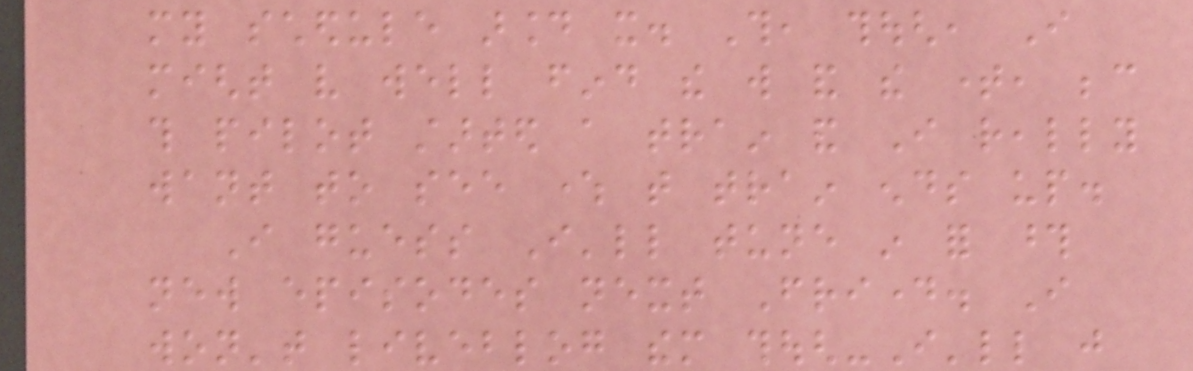my schedule around it. This, though, I
might very well find the will and the time, because
this pilot started a train and I really
want to see where that train ends up.
I guess I'll tune in for those
new episodes next Friday. I
won't liveblog them though-I'll just
